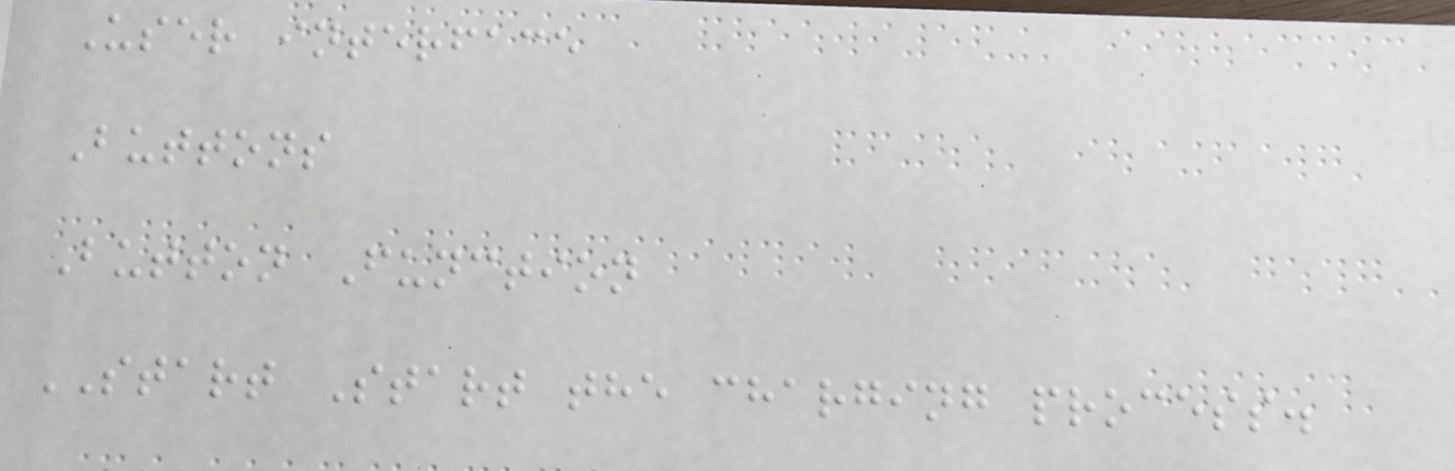User interface
Buttons
Button Function
START Start the charging process.
